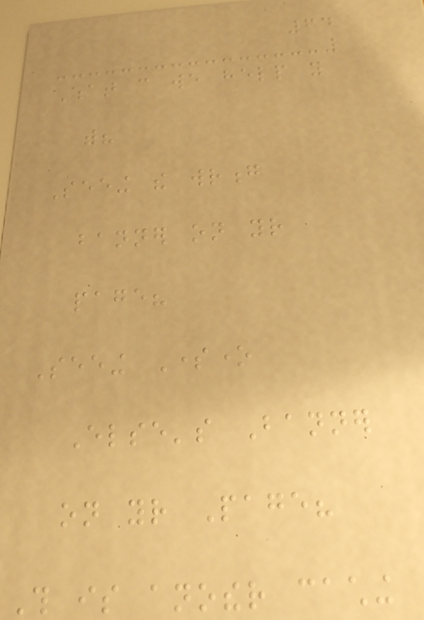64
What can we help you
with?
Seeing the wrong
banner on your
page?
Seeing Someone
Else's Banner
on your Page?
This is another caching
